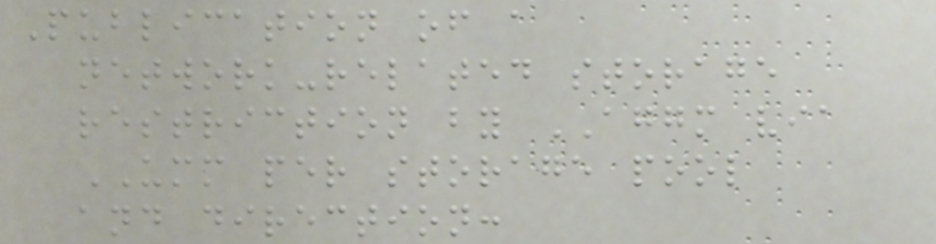Publication of a
network-related storage
restriction by AGGM via
UMM per storage pool
and direction:
